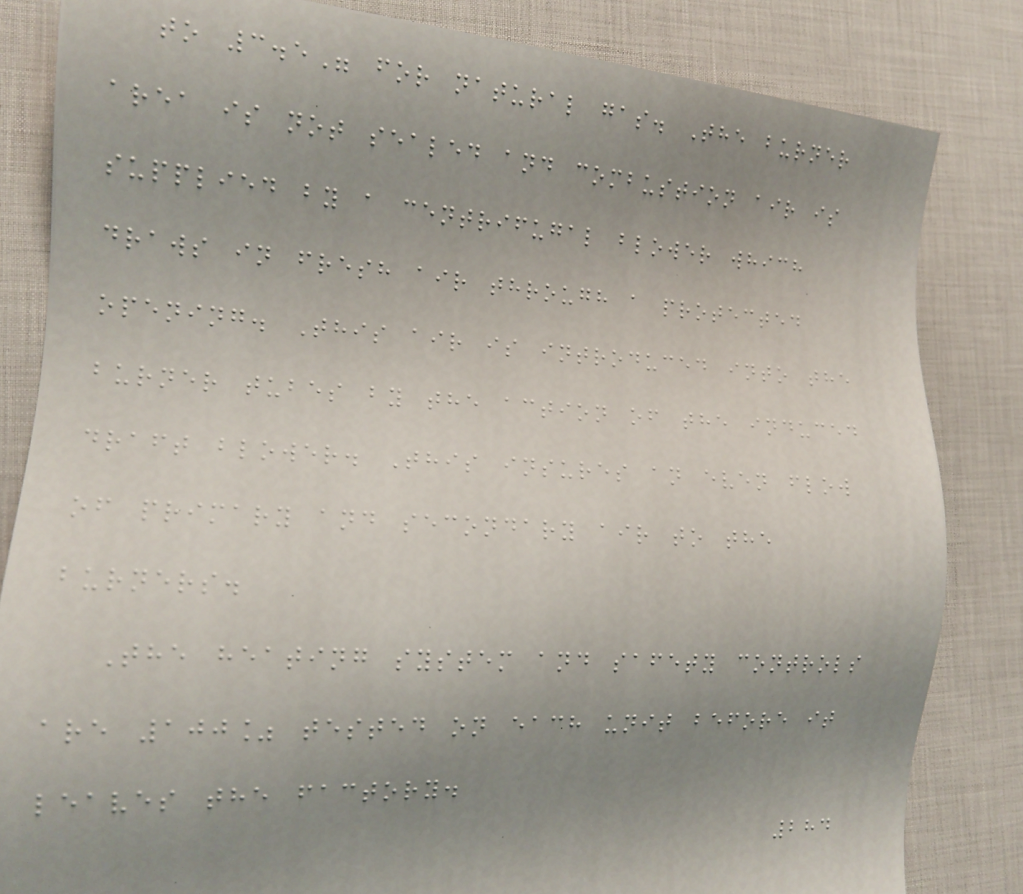to 3.5" for natural gas. The burner
area is not sealed and combustion air is
supplied by a centrifugal blower which
draws in fresh air through a protected
opening. This air is introduced into the
burner tubes by the action of the induced
draft blower. This insures an even flow
of primary and secondary air to the
burners.
The heating system and safety controls
are 100% tested on each unit before it
leaves the factory.
284
